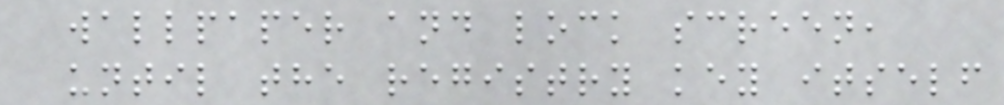wallpaper and lock screen,
until the registry key itself
